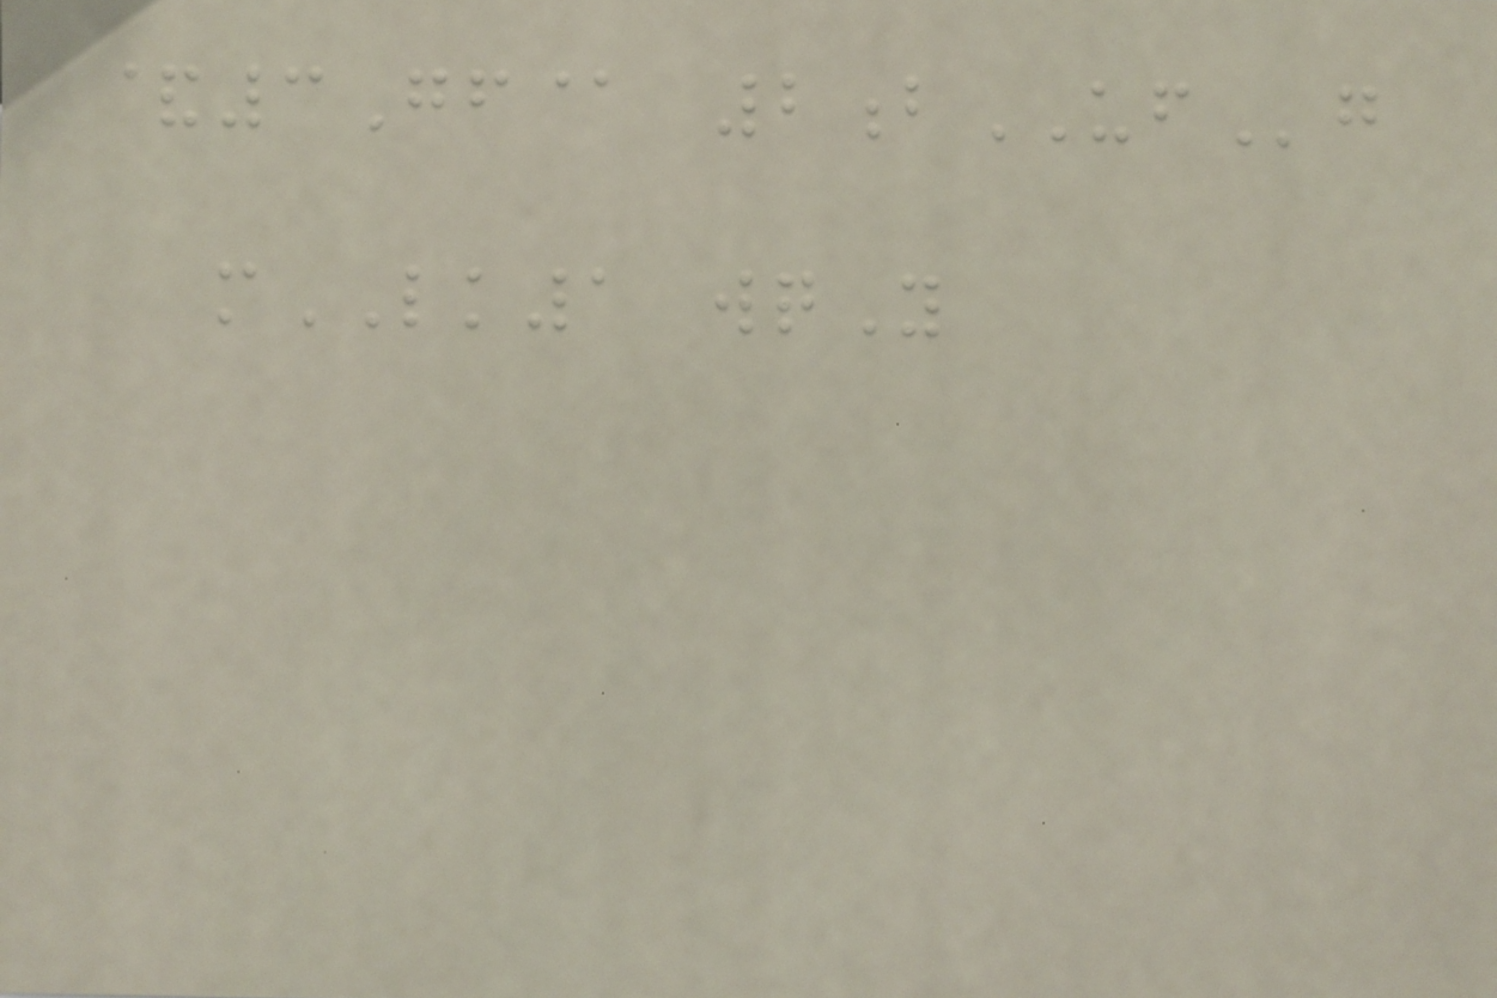&3Gf@ 2bUFg
mLK1 wqY
